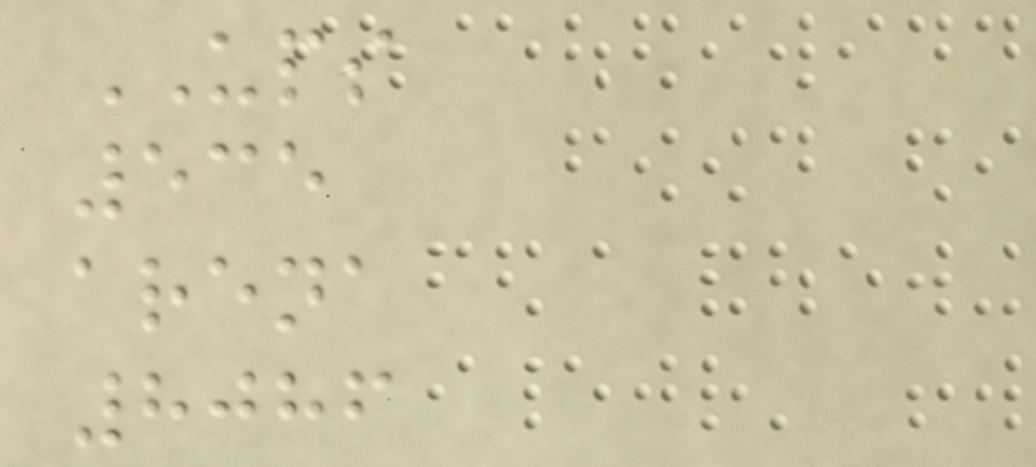UPS
535
arena
8086
